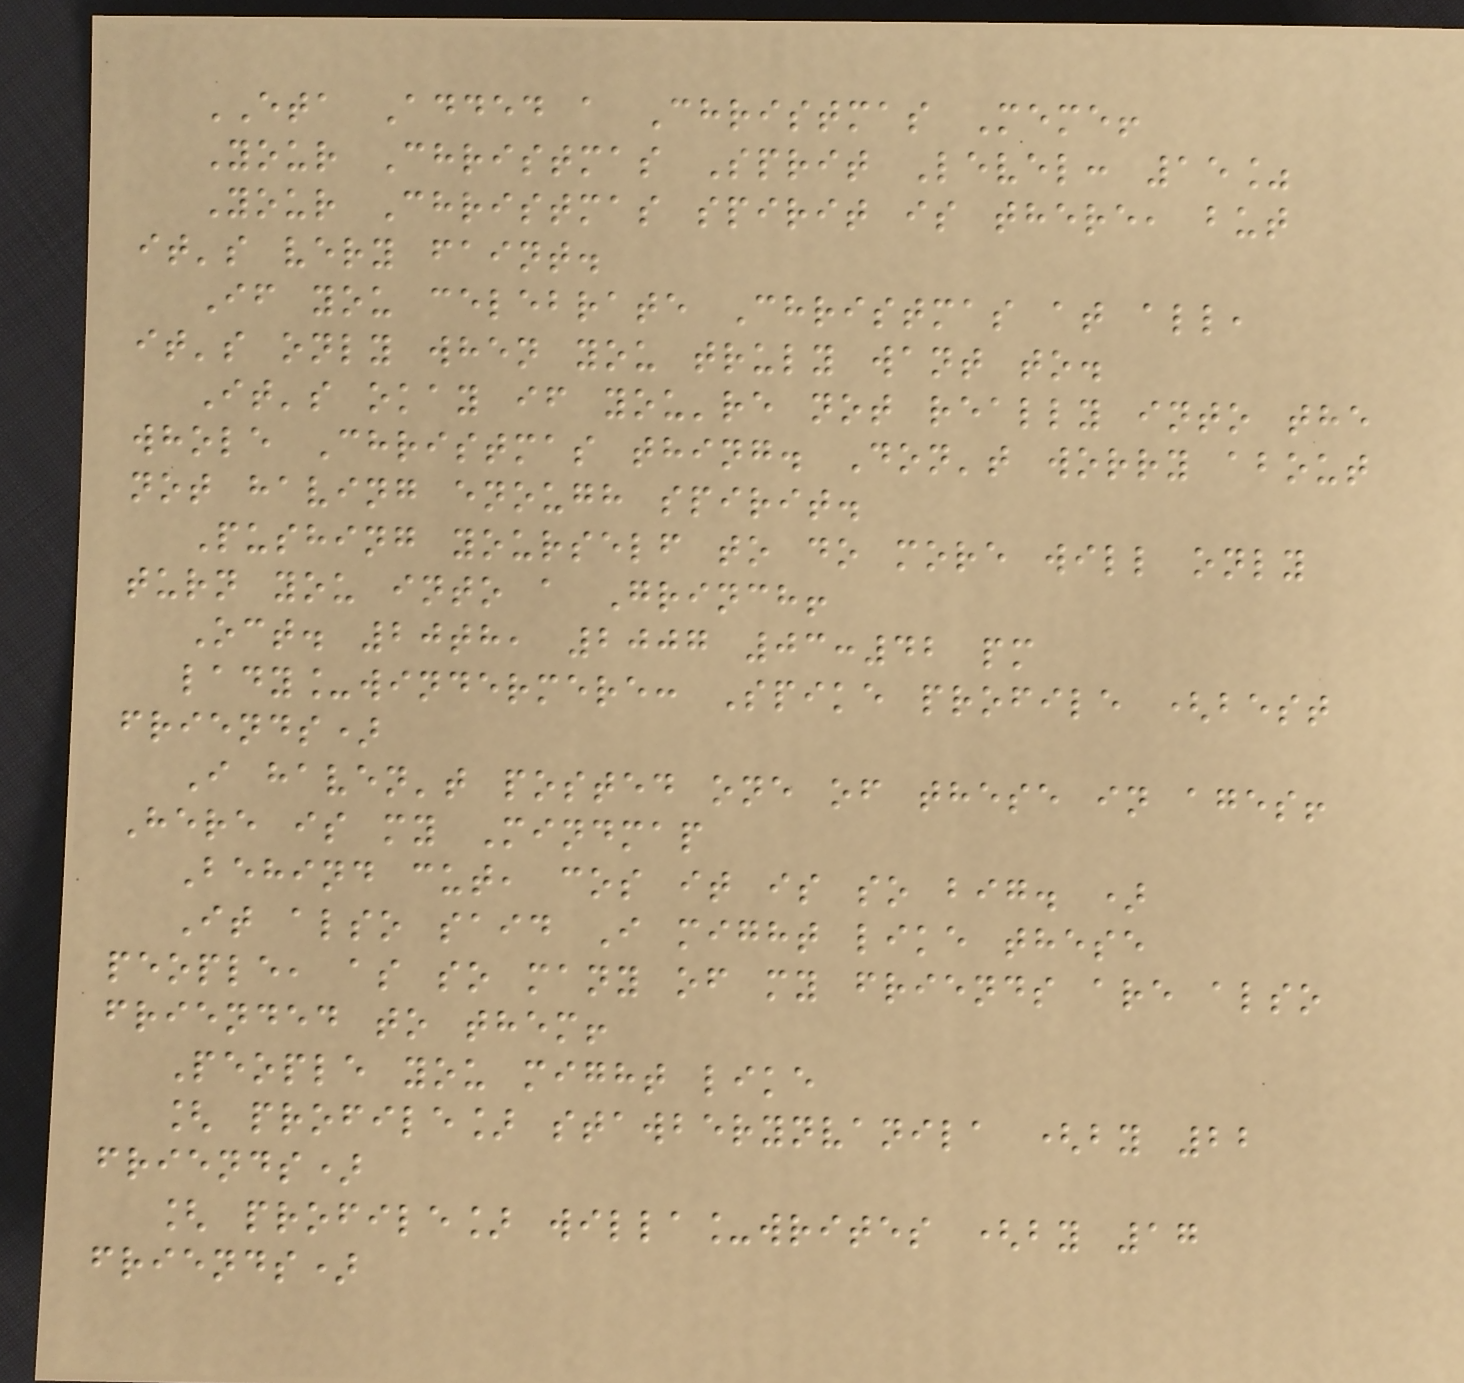ETA Added a Christmas Meme!
Your Christmas Sprit Level: 15%
Your Christmas spirit is there, but
it's very faint.
If you celebrate Christmas at all,
it's only when you truly want to.
It's okay if you're not really into the
whole Christmas thing. Don't worry about
not having enough spirit.
Pushing yourself to do more will only
turn you into a Grinch!
Oct. 20th, 2007 03:42 pm
lady_windermere: Spike profile (best
friends)
I haven't posted one of these in ages!
Here is my Mindmap
Behind cut, cos it is so big. )
It also said I might like these
people, as so many of my friends are also
friended to them!
People you might like
[ profile] stawberynvanila (by 22
friends)
[ profile] willa_writes (by 17
friends)
